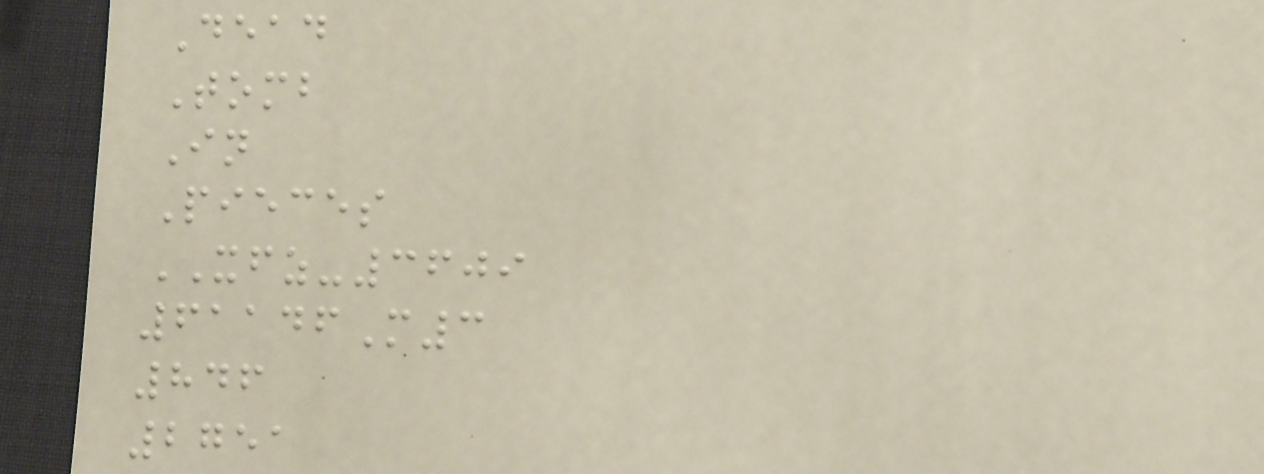Dead
Tomb
In
Pieces
XFZ-3609
61146M3
846
2751
